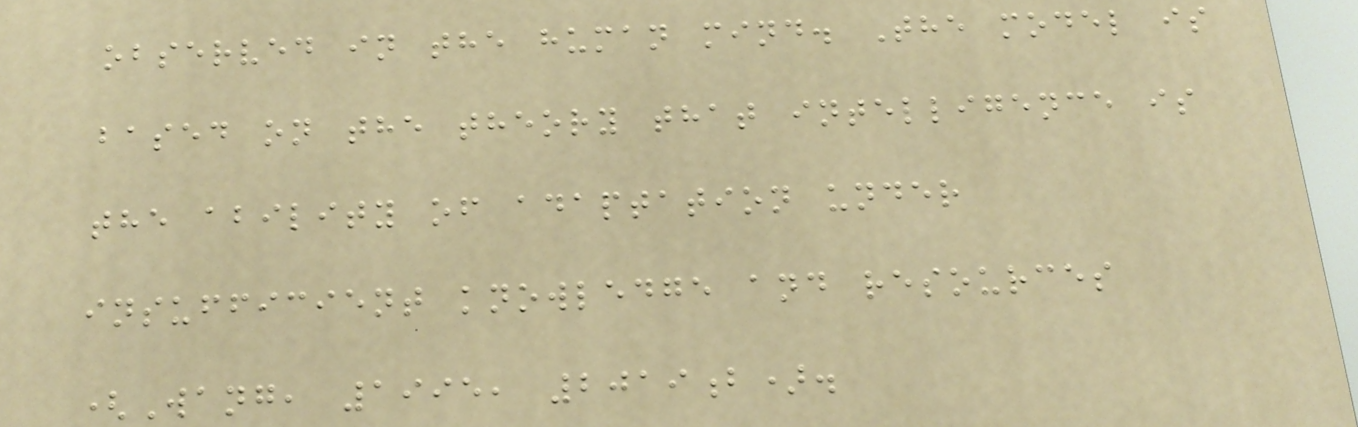observed in the human mind. The model is
based on the theory that intelligence is
the ability of adaptation under
insufficient knowledge and resources
(Wang, 1995, 2019b).
